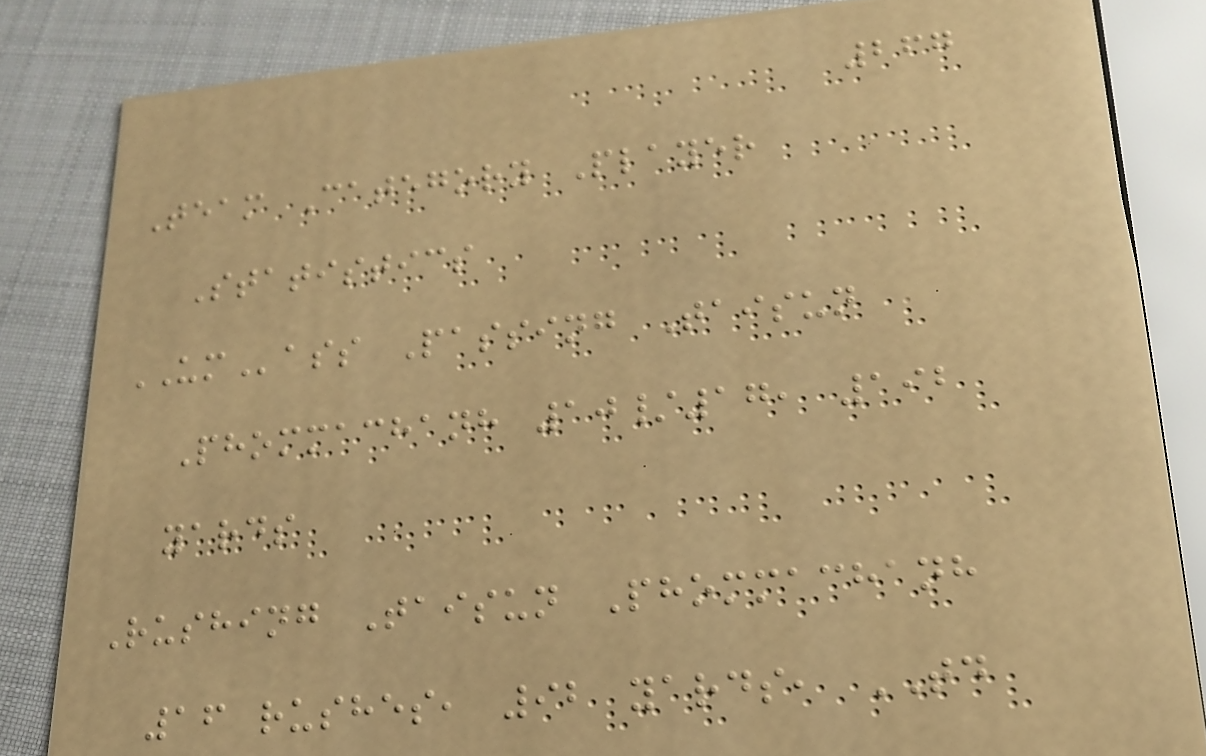267
Team Category Player
Statistics
UMass Passing Taisun
Phommachanh 10/17, 192
yards
Rushing Taisun Phommachanh
16 rushes, 92 yards, TD
